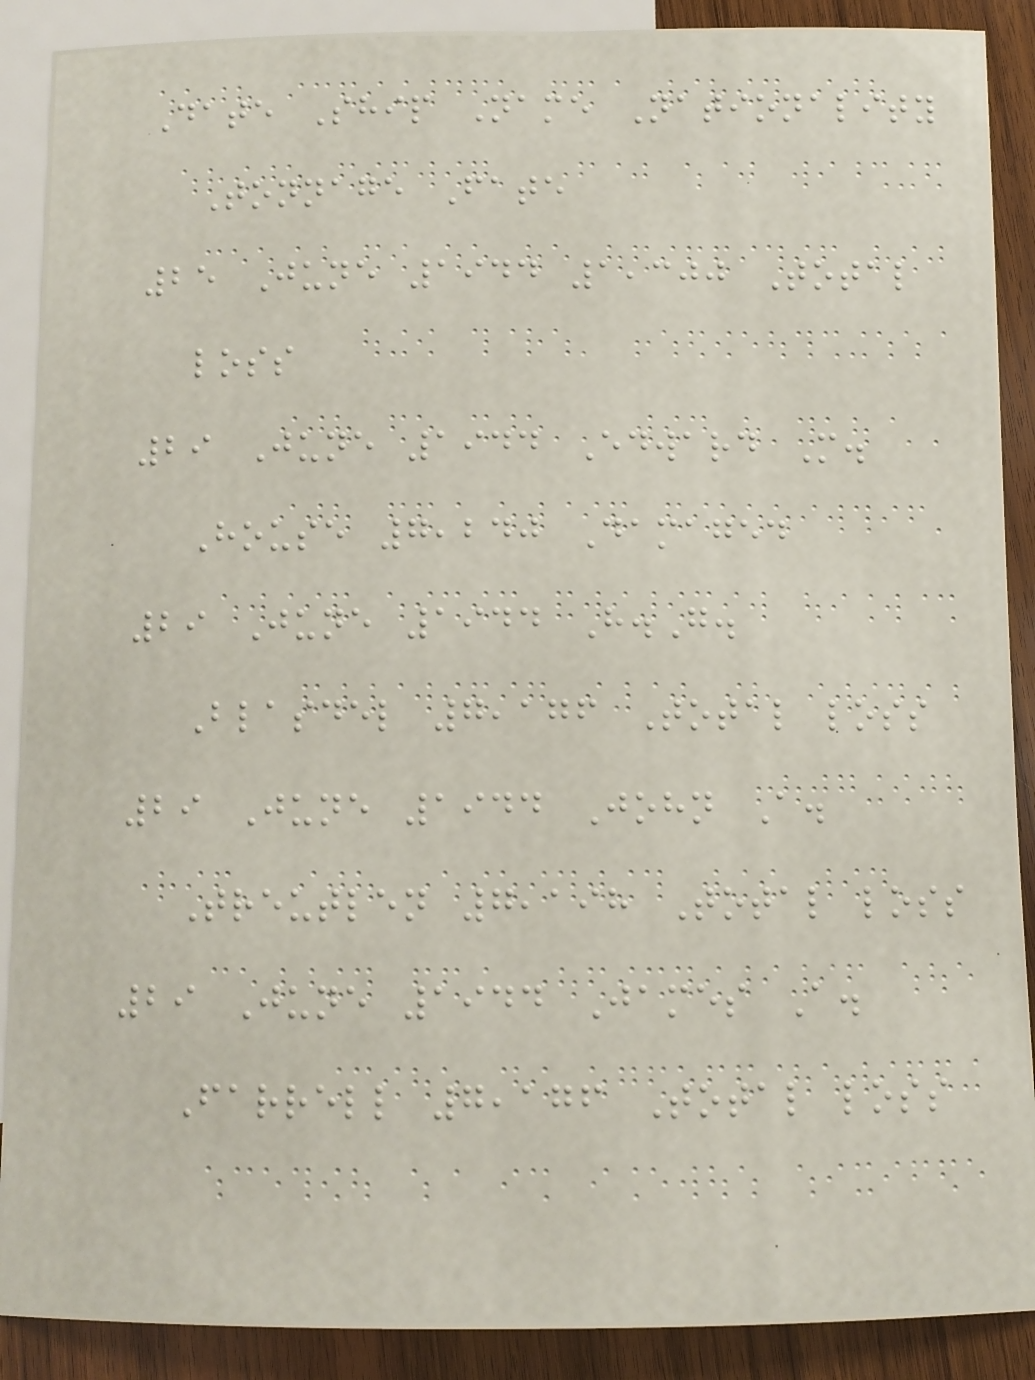Date Ship Name Nationality
Tonnage Fate
25 June 1944 1,300 Total
loss
29 June 1944 Edward M.
House 7,240 Damaged
29 June 1944 H.G.
Blasdel 7,176 Total loss
29 June 1944 John A.
Treutlen 7,198 Total loss
29 June 1944 James A.
Farrell 7,176 Total loss
